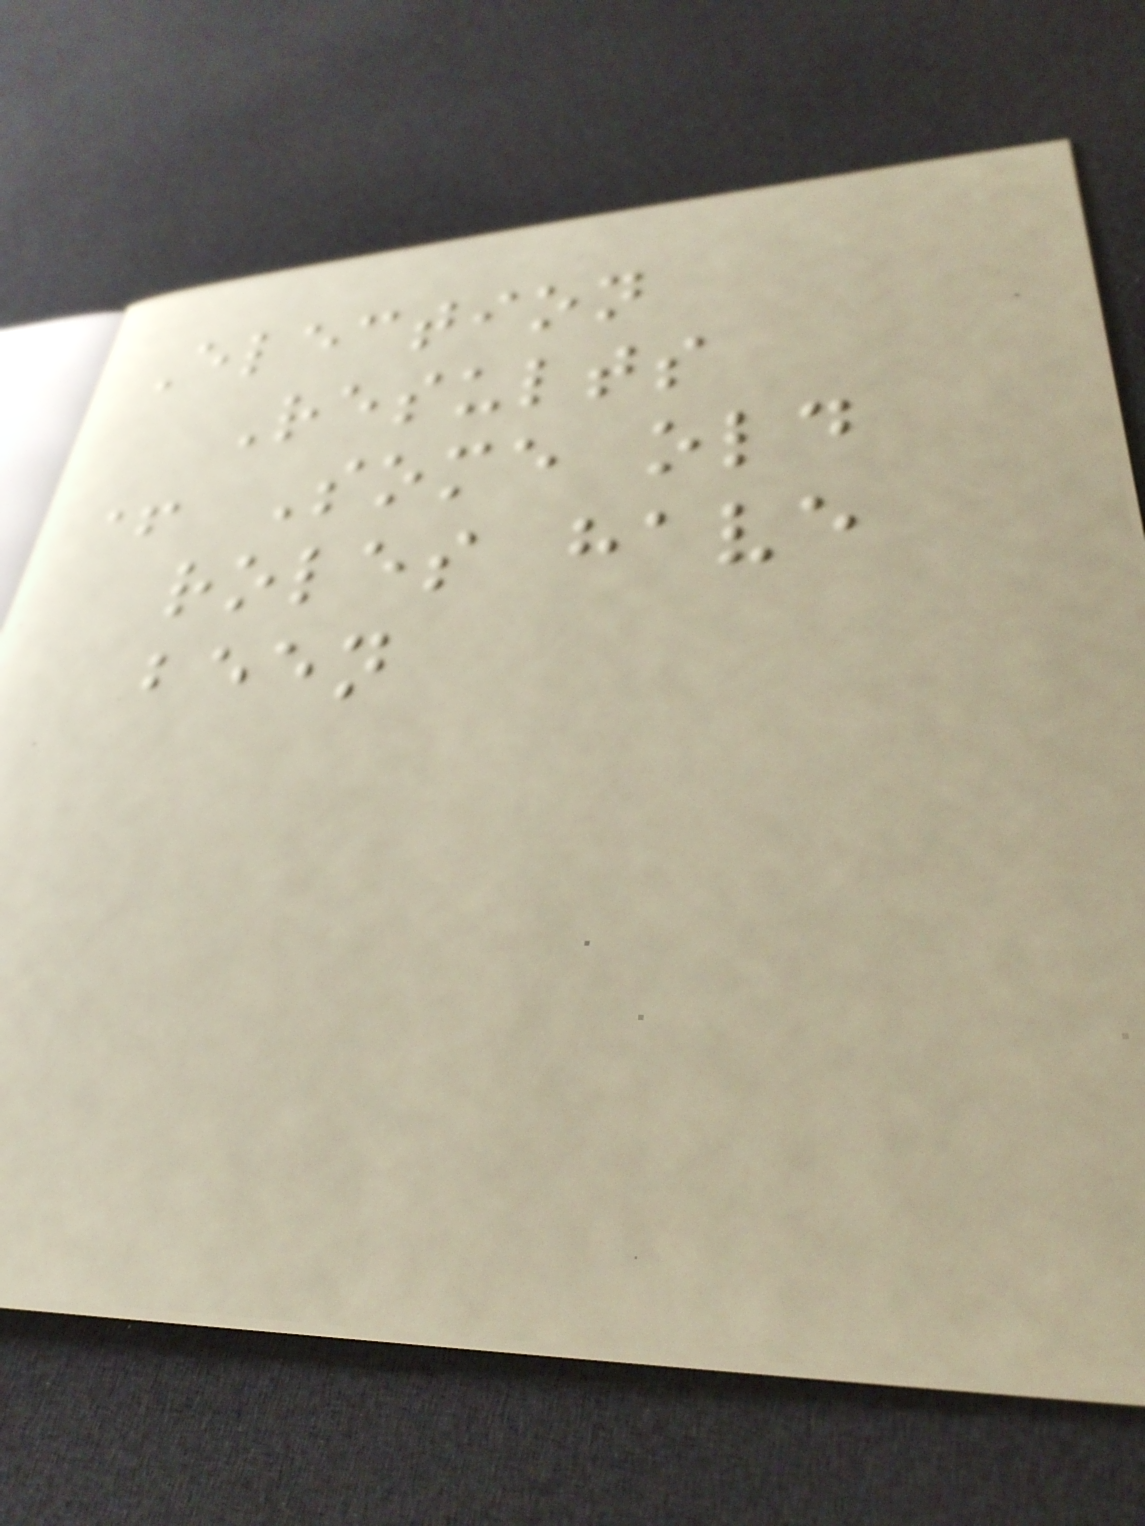Election
Results
+ Some old
roles have
been
